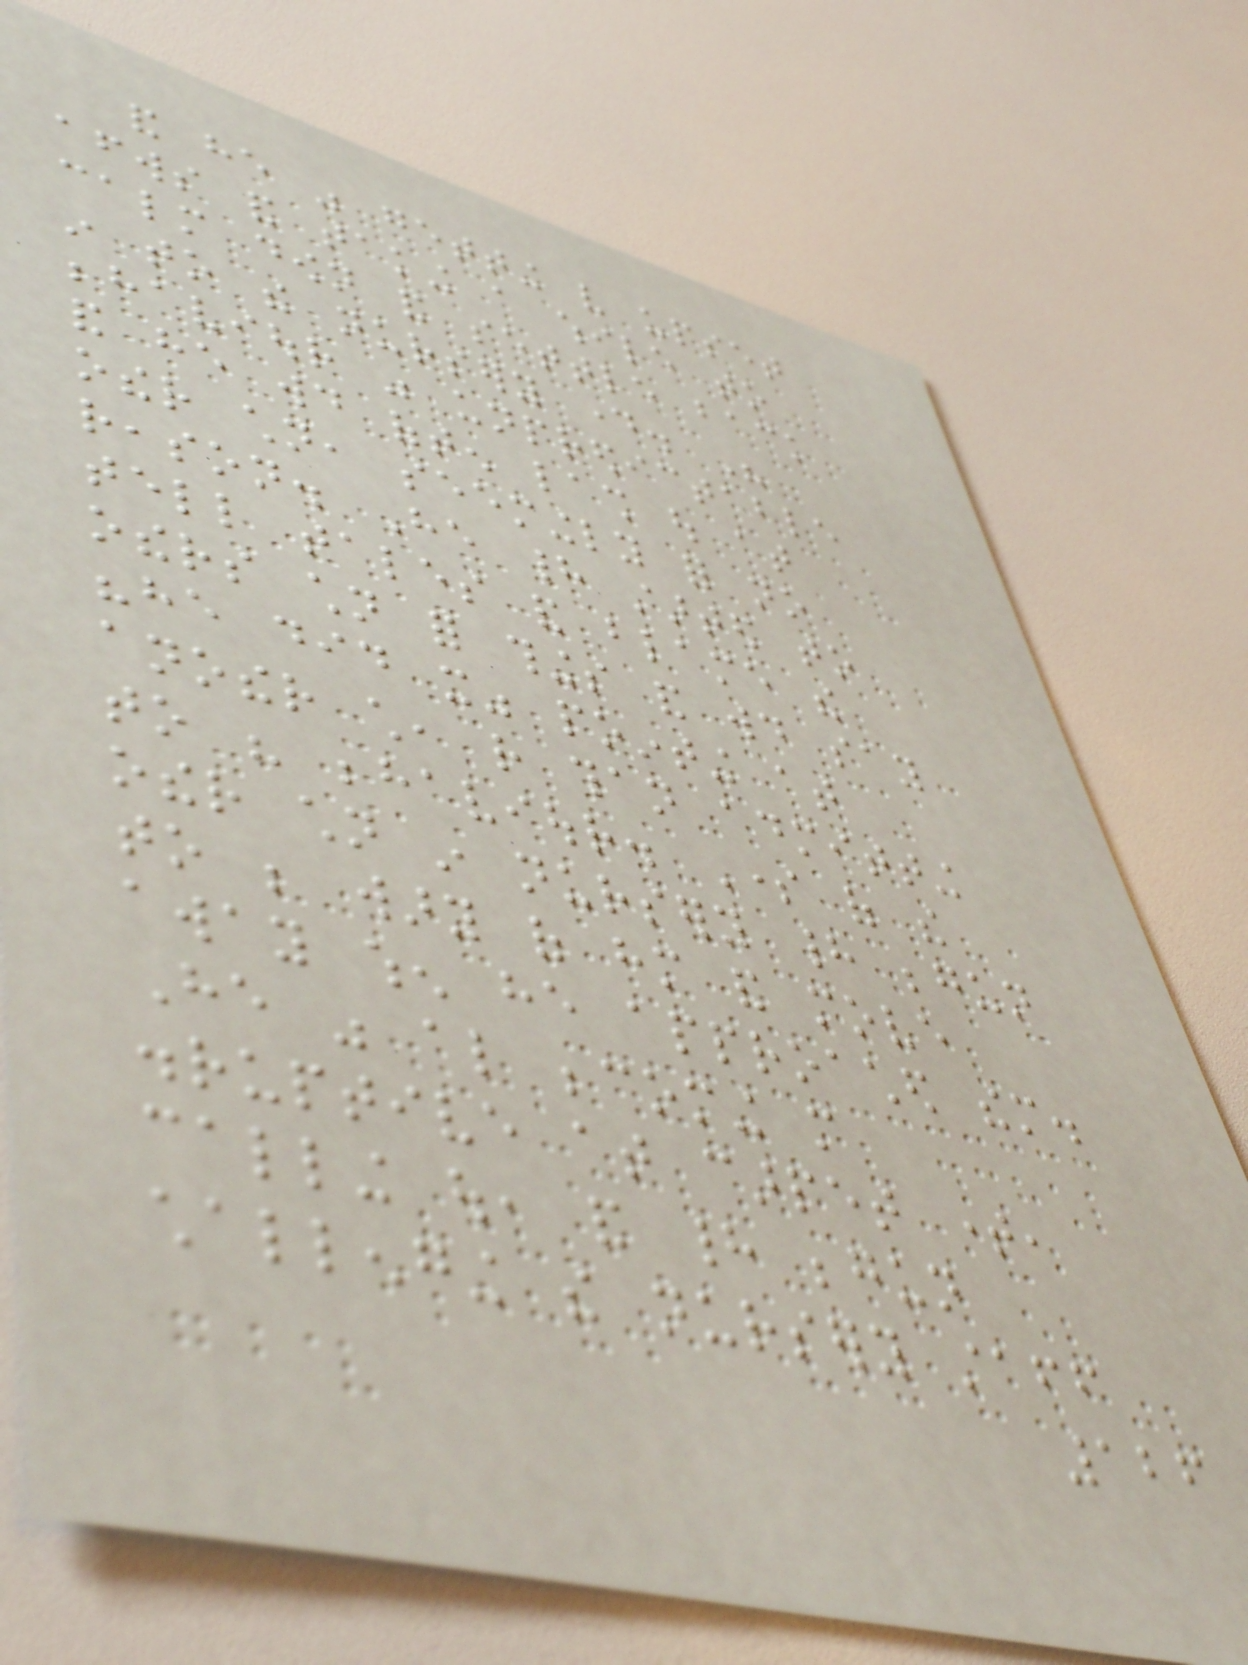and he was getting very upset
afterwards and taking a while to
calm down and settle back
in to the nursery day. His
behaviour was unpredictable
and he would often lash out at
other children, seemingly for no
reason. He had started to
tell tales and blame the
others children for things and would say
"he did it" pointing at
another child, rather than admitting
to his behaviour. Some of the
other children in nursery had begun
to be wary of him and move
away when he approached them.
He was also becoming more
disruptive at carpet time,
calling out, and had begun
challenging the nursery staff
126
